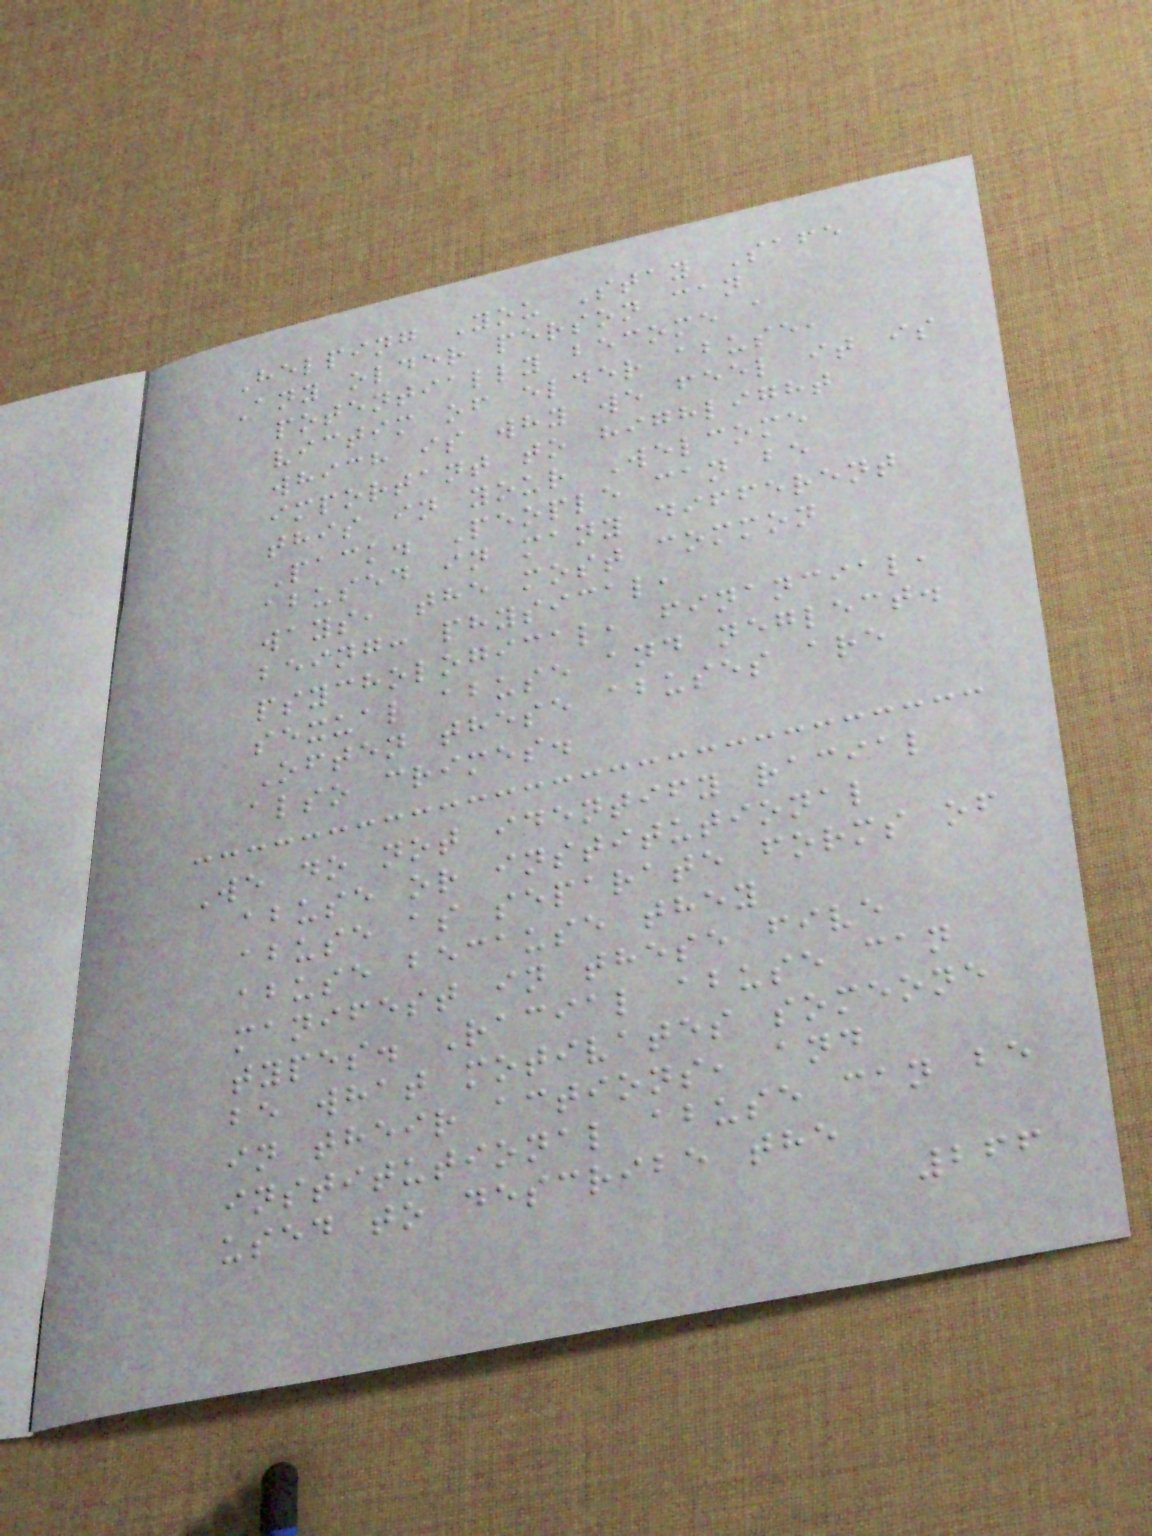Helping You Stay Safe
Any older person can
potentially become a
victim of elder abuse,
which is why we feel it is
important to highlight
this in your Welcome
Pack. People can be
abused in many different
ways, the most common
being: physical,
psychological, financial,
sexual abuse and neglect.
Often these abuses are
also crimes.
We do not identify racial
abuse or institutional
abuse as separate forms of
abuse because they
manifest in these five
types. Racial abuse can
be what motivates someone
in their actions, and
institutional abuse can be
used to describe the
266
